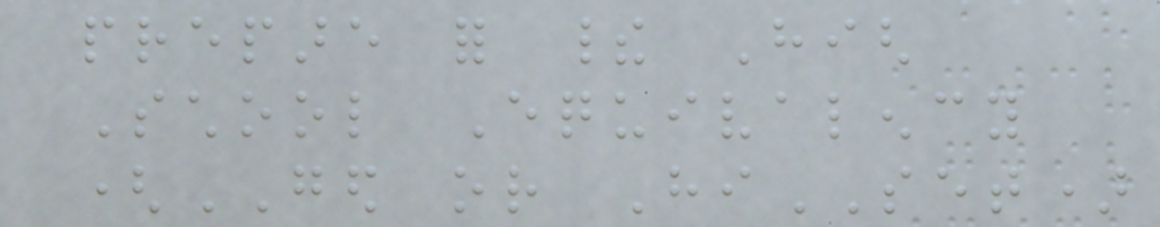prepare for their High
School Equivalency
(GED or HiSET)
